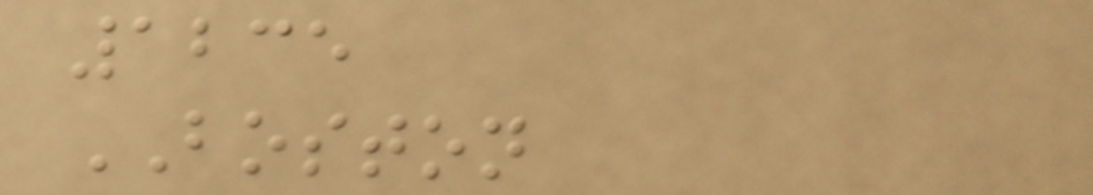1235
BOSTON
